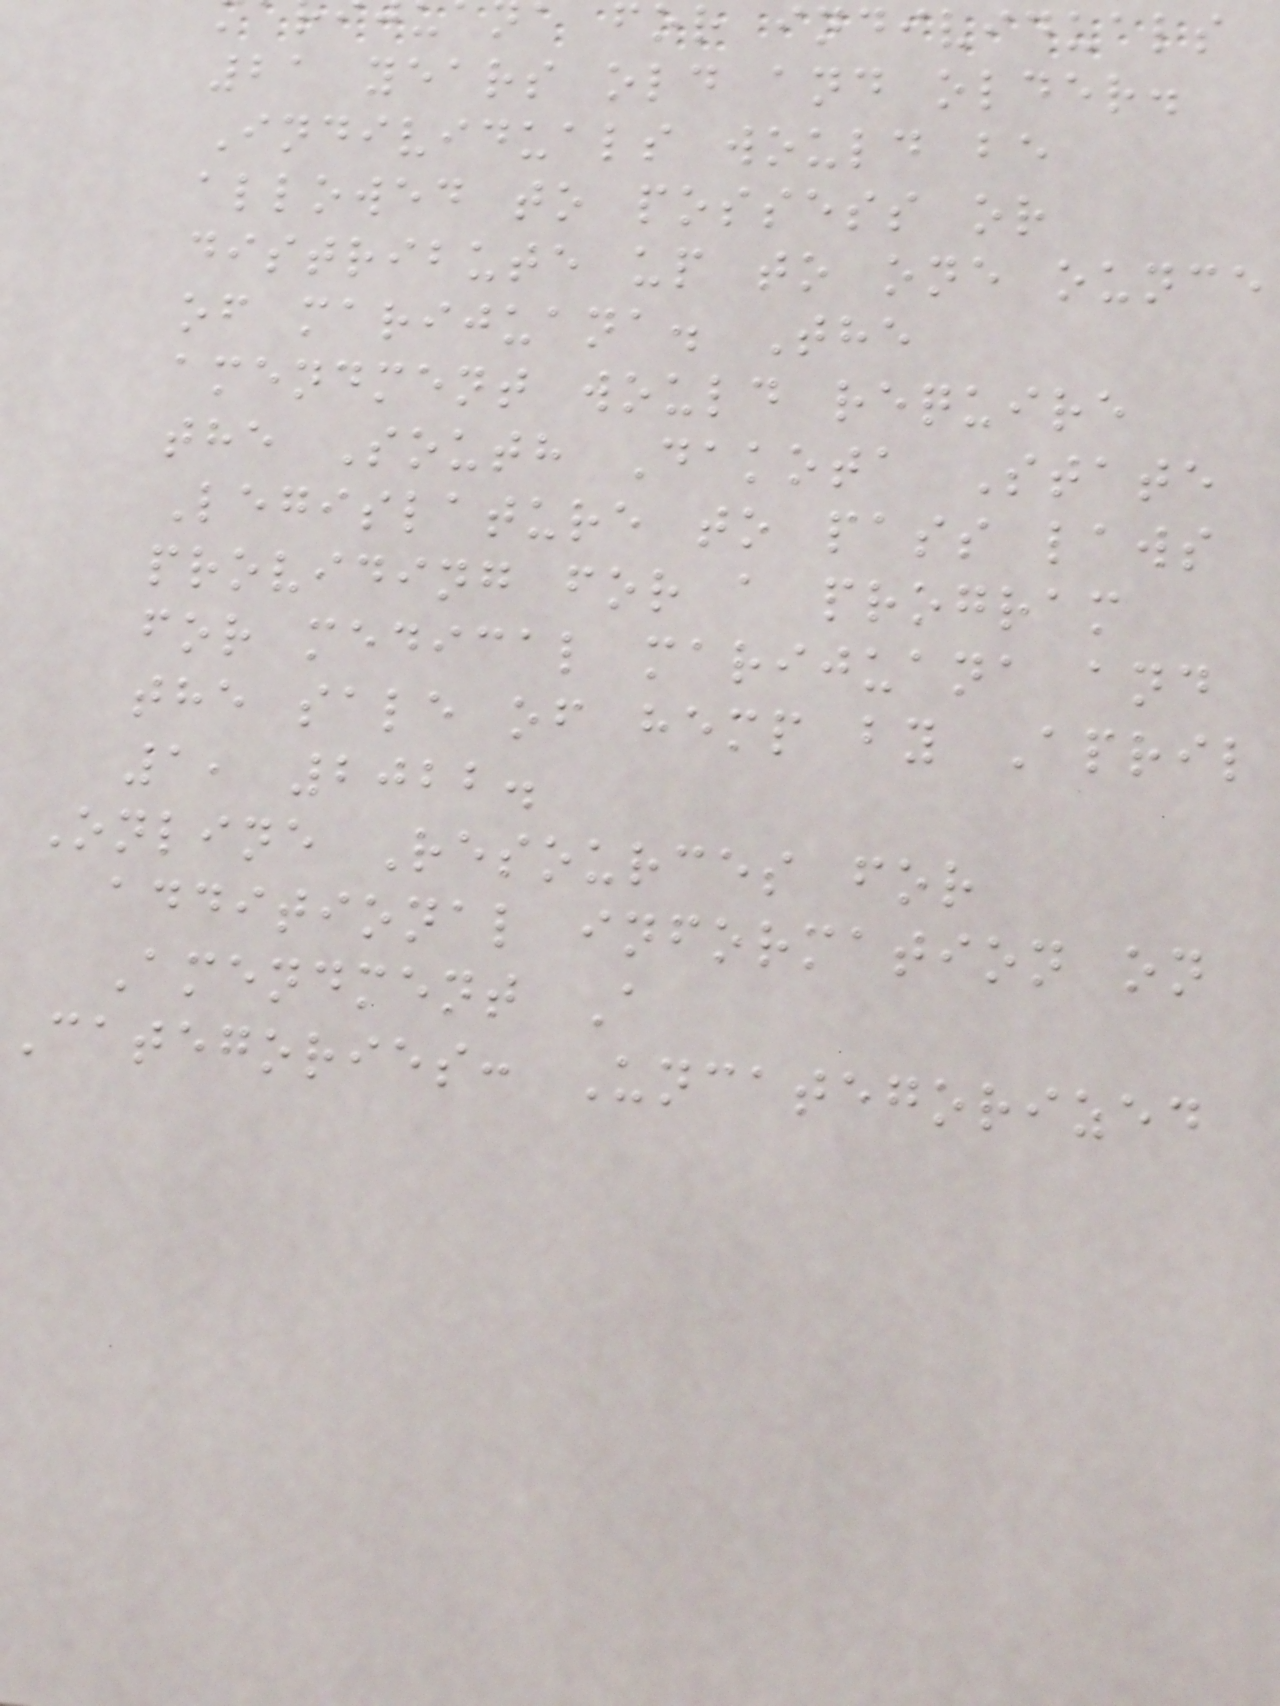for individuals
21 years old and older.
Individuals would be
allowed to possess or
distribute up to one ounce
of marijuana. The
amendment would require
the South Dakota State
Legislature to pass laws
providing for a program
for medical marijuana and
the sale of hemp by April
1, 2022.
Online Resources for
additional information on
Amendment A
Categories: Uncategorized
